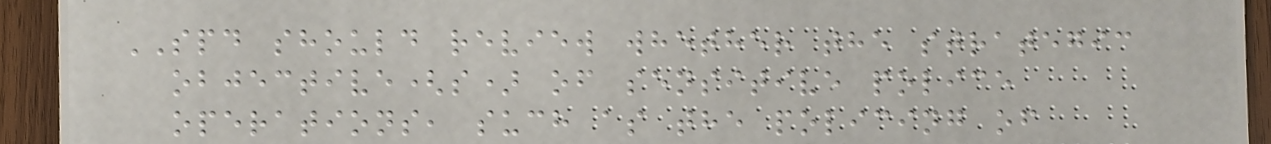SPD should review whether the strategic
objective(s) of sensitive police
operations, such as the policing of
